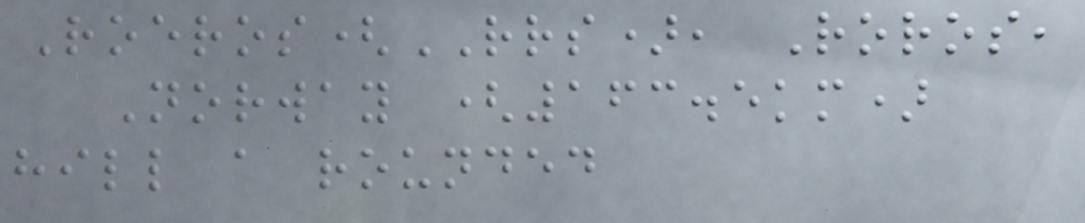Roeros(RRS), Roros,
Norway (163.5km)
hill a rounded
